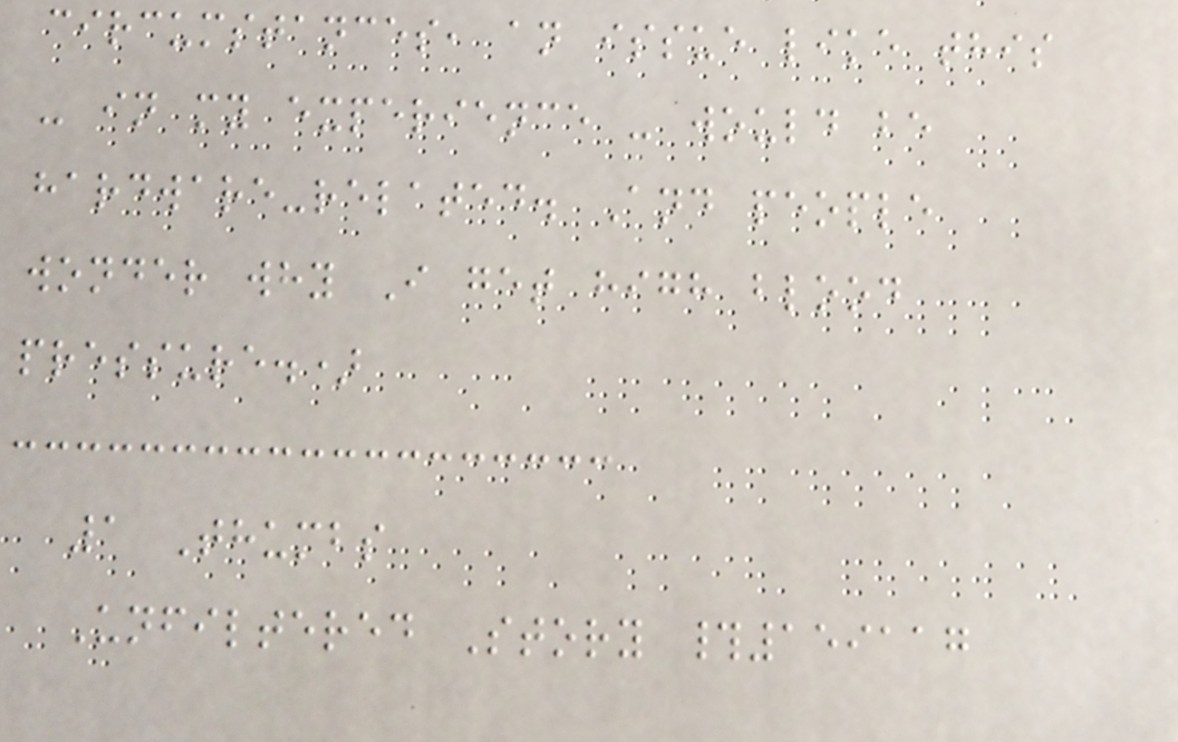circumstances, an issue like this
- in my experience - would be
hardware-related. And people
wonder why I get high blood
pressure.)
1 Thumbs
Unfiltered Story #159117
